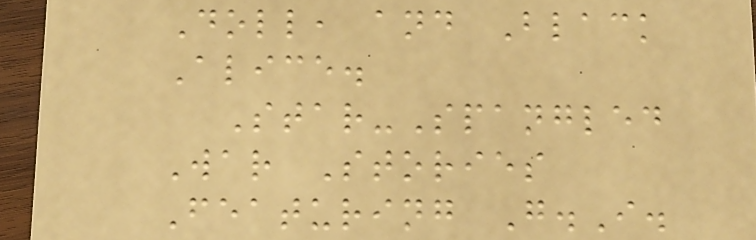Doll, and Black
Alice.
Star-Spangled
War Stories
Featuring G.I.
